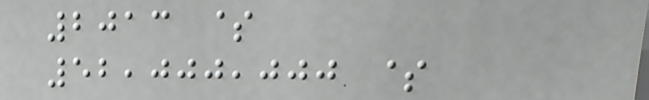2013 $
52,000,000 $
